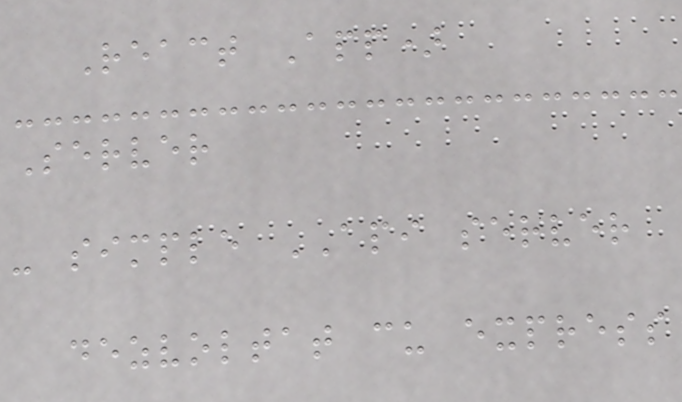React App)
Server
- simple API server
dezvoltat cu express
